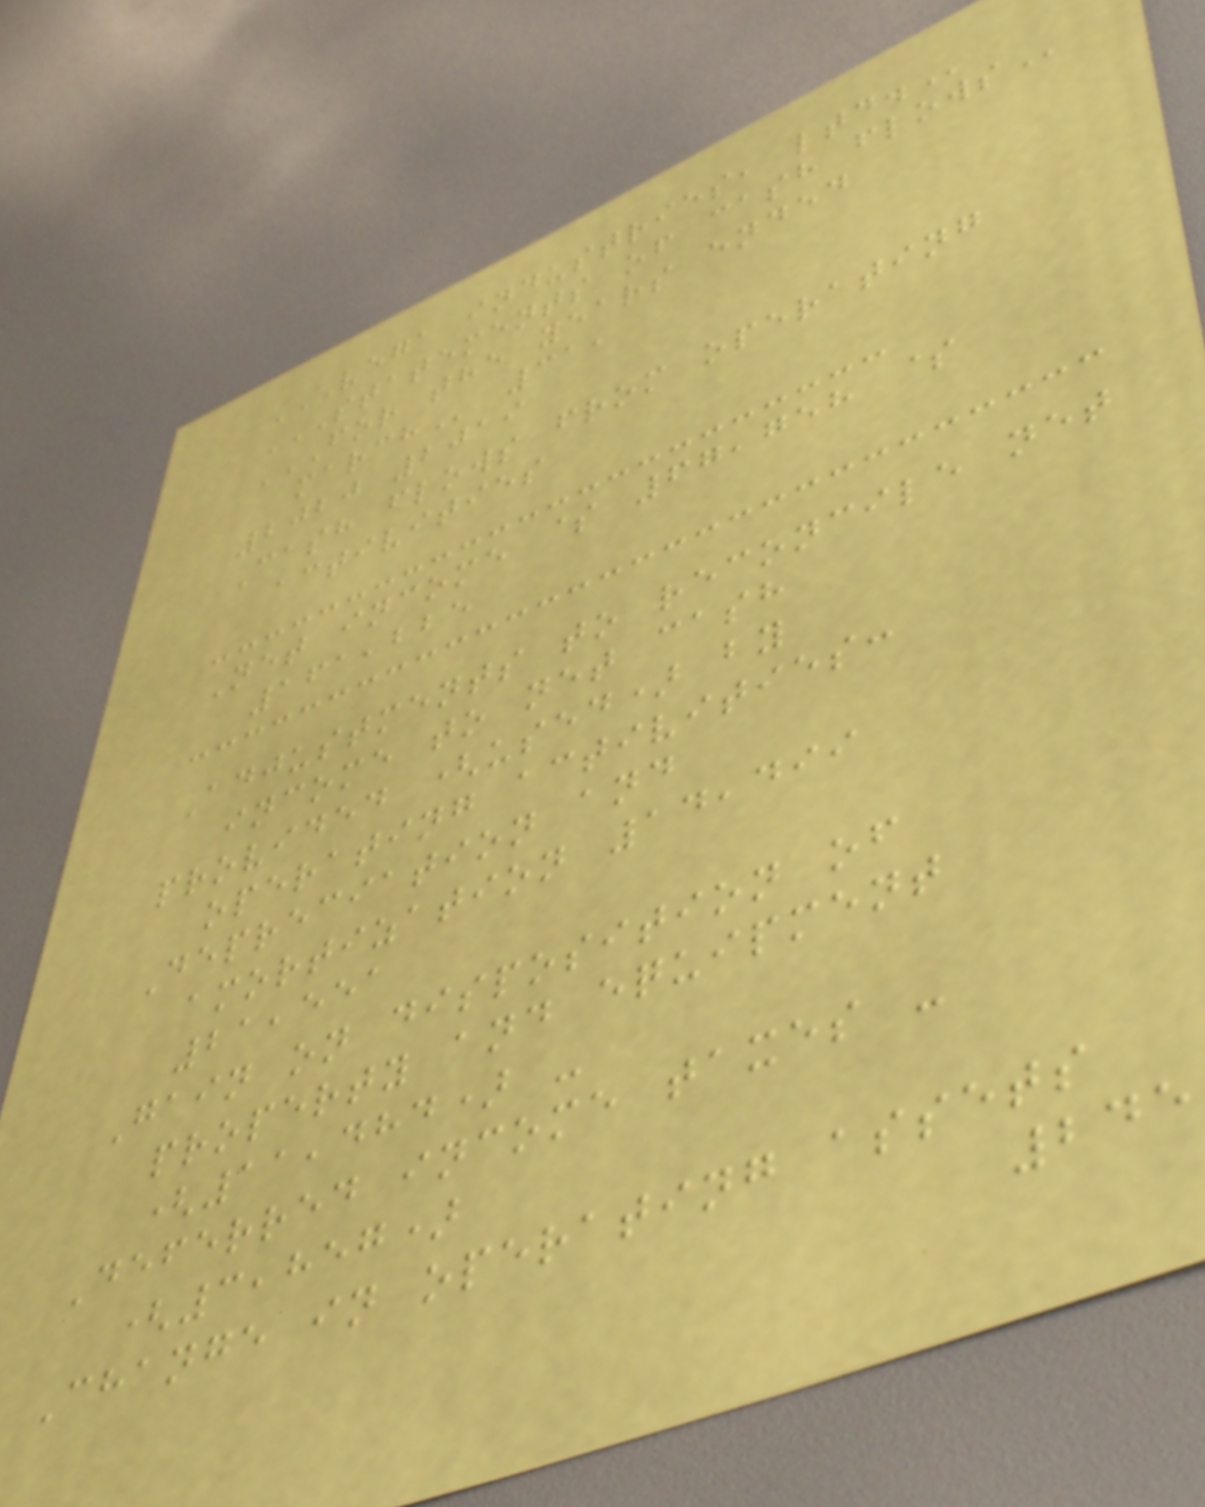VEGA INDUSTRIES, LTD.
STATEMENTS OF CASH FLOWS
FOR THE YEARS ENDED
MARCH 31,
2020 2019
Cash flows from operating
activities
Net income $ 67,758 $
161,225
Adjustments to reconcile net
income to net cash
provided (used) by
operating activities:
Depreciation and
amortization 14,499
21,551
Gain on disposition of
property and equipment
(11,484) -
Deferred income taxes -
(3,857)
Change in operating assets
245
